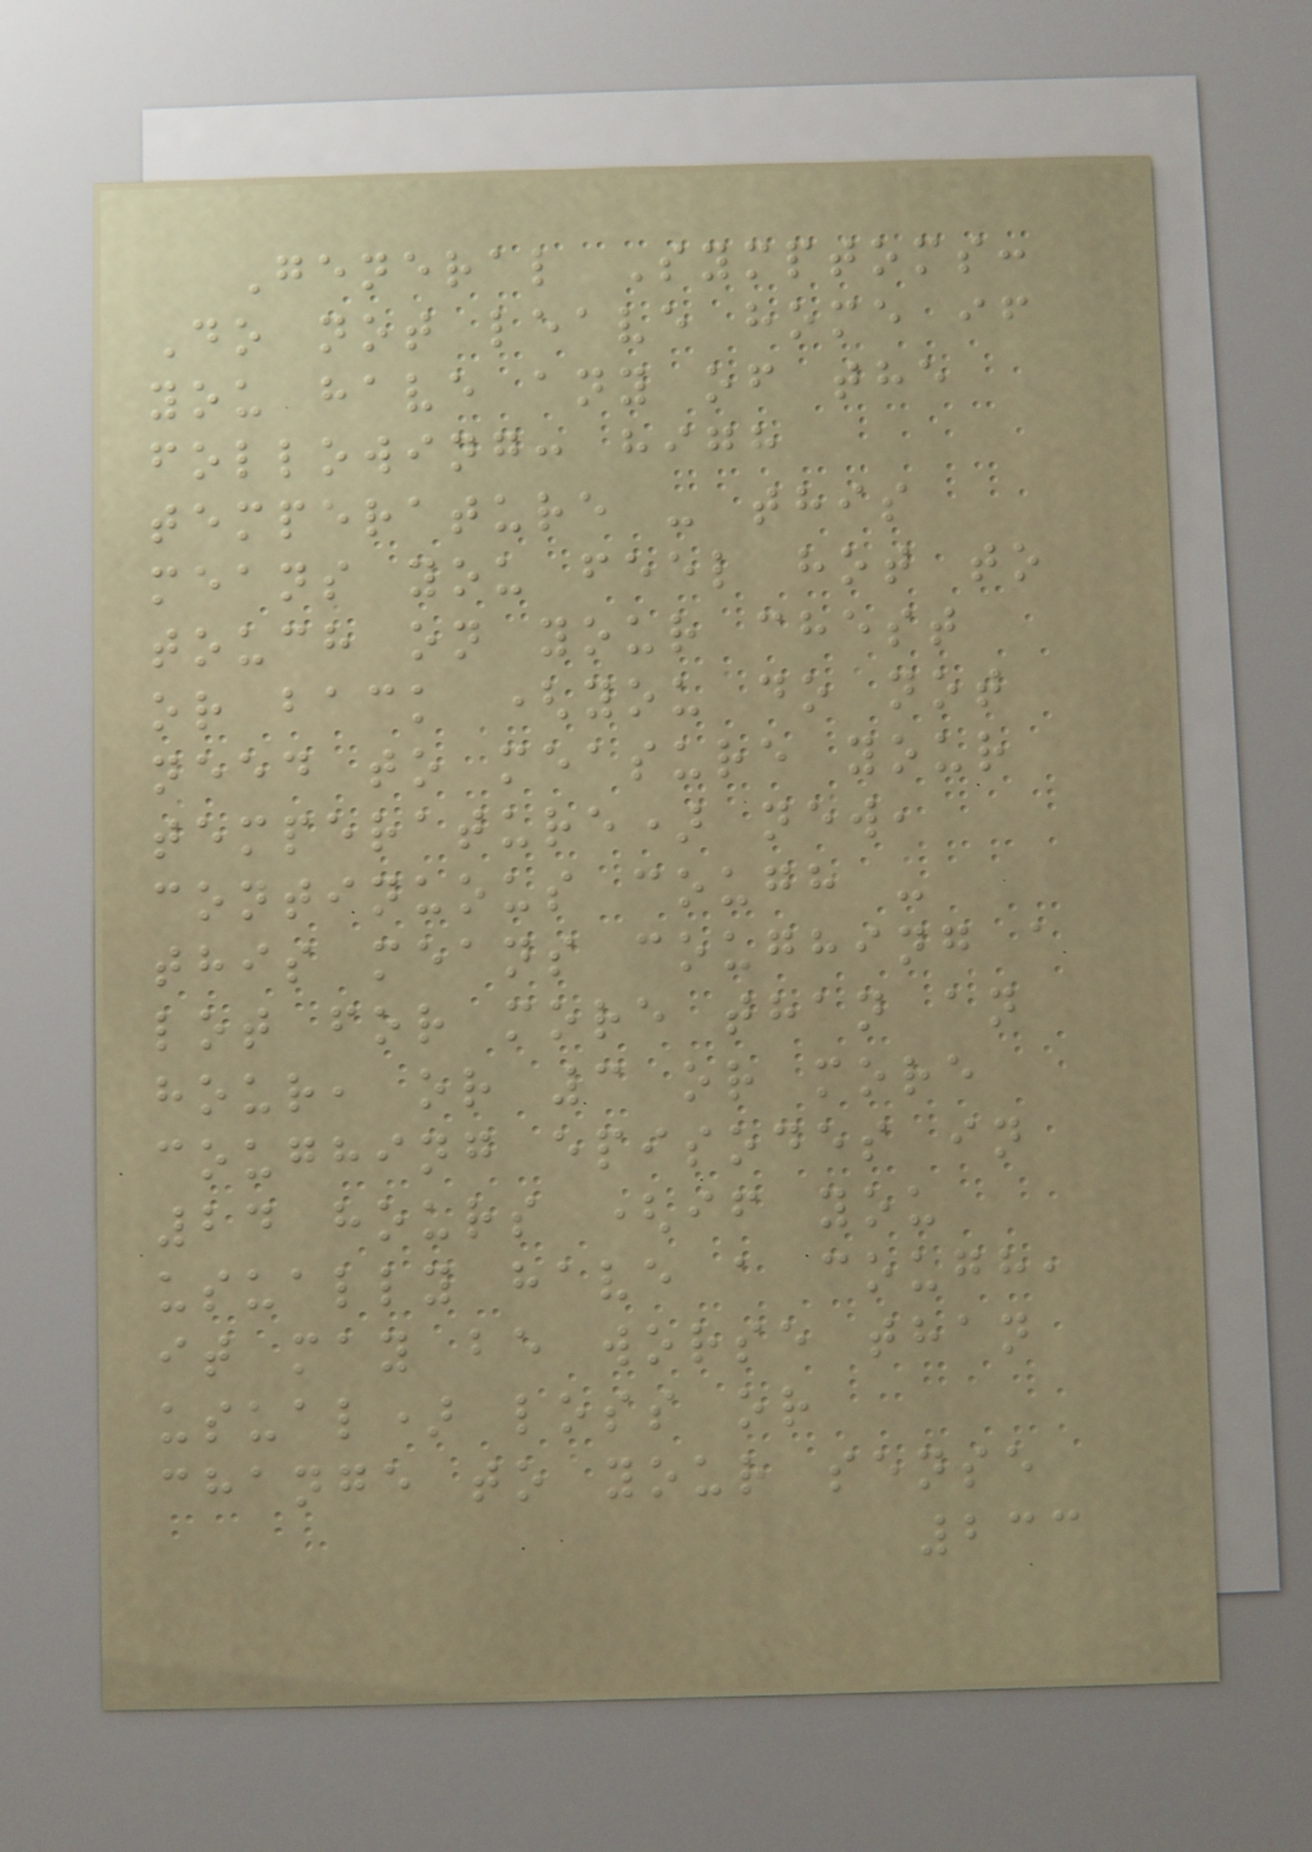General Symptoms:
Do not leave home if
you have any of the
following: high
temperature - this
means you feel hot to
touch on your chest
or back (you do not
need to measure your
temperature) new,
continuous cough -
this means coughing a
lot for more than an
hour, or 3 or more
coughing episodes in
24 hours (if you
usually have a cough,
it may be worse than
usual) loss or
change to your sense
233
